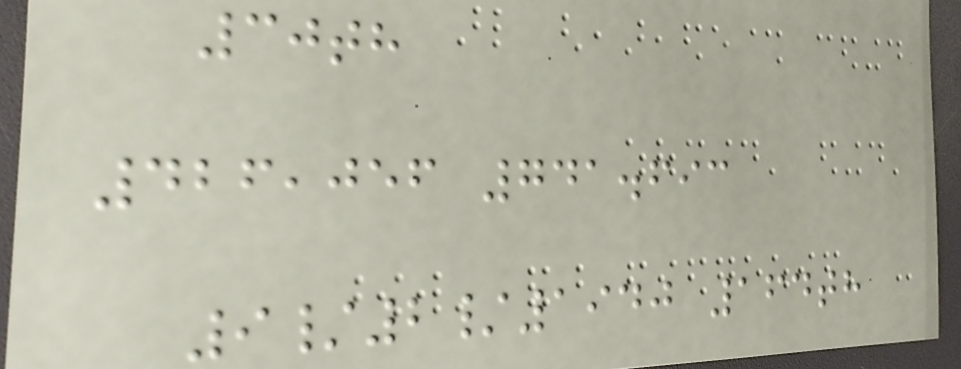30th
426,056 741.693
9/2/1940 164th
